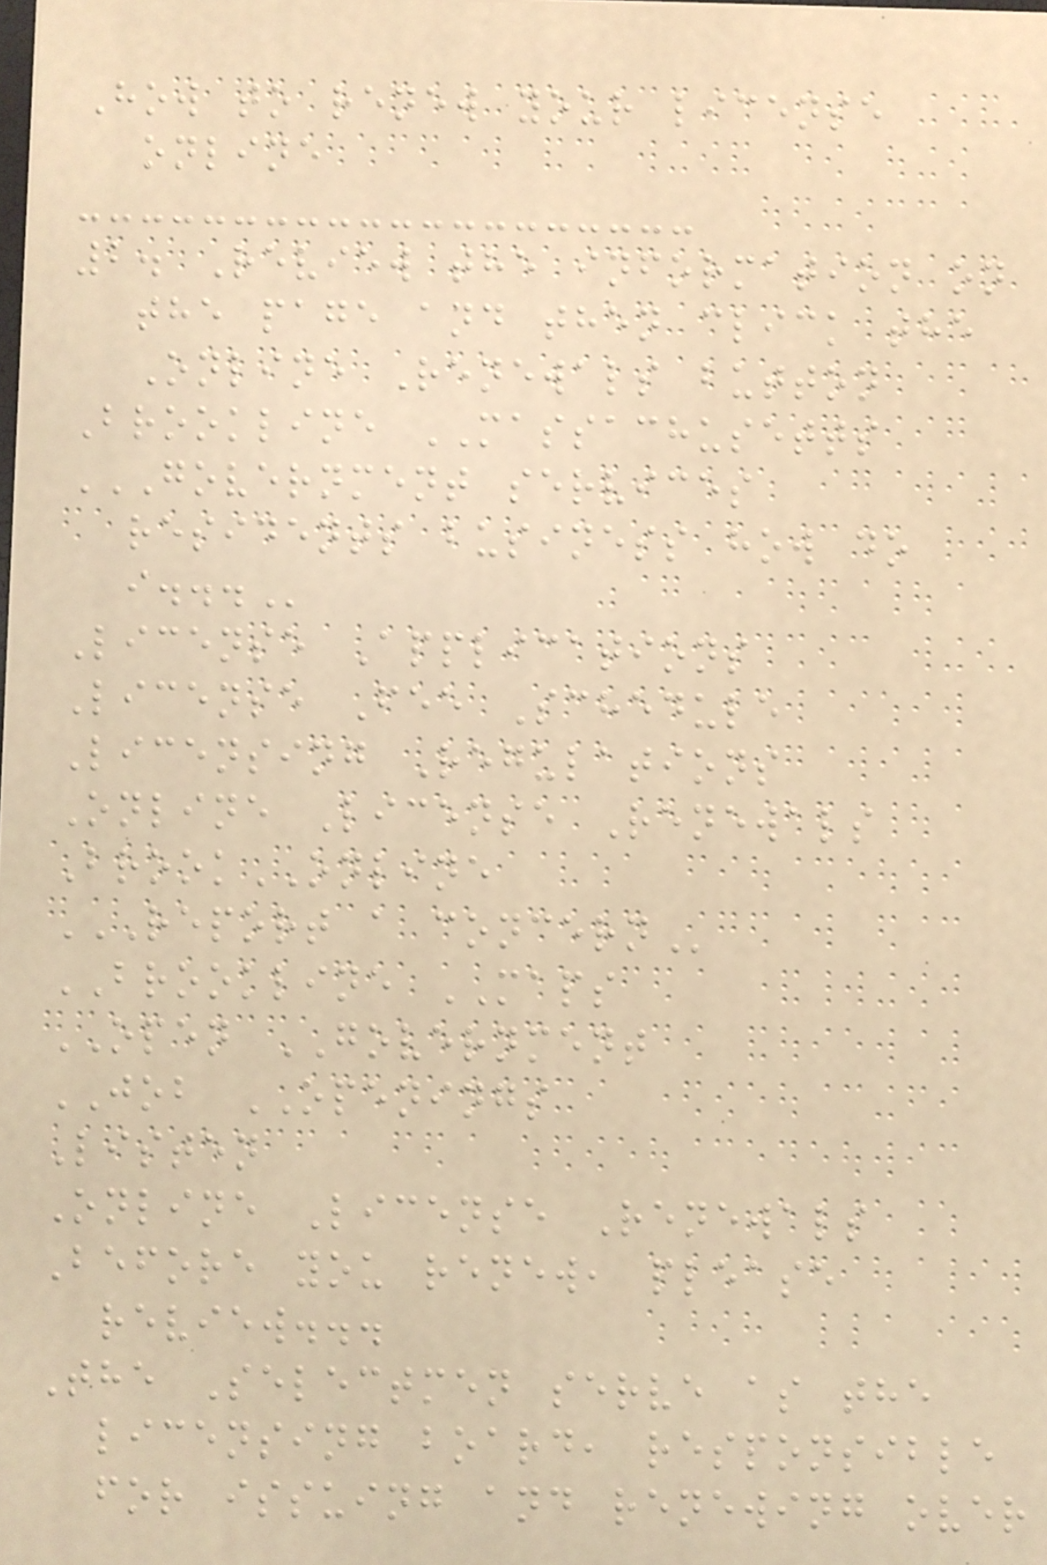How to renew your license
online
2. Review the information on
the page and then click the
Online Renewals button
Brookline MASSACHUSETTS
GOVERNMENT SERVICES
RESIDENTS BUSINESS HOW DO
I...
License Applications
License Fee Schedule
Licensing Regulations
Online License Renewals
BrookONLINE
REPORT A CONCERN
BROOKLINE MAPS
OPEN GOVERNMENT
JOB OPENINGS
Listen
Online License Renewals
Before you renew, please
review...
The Selectmen serve as the
licensing board, responsible
for issuing and renewing over
